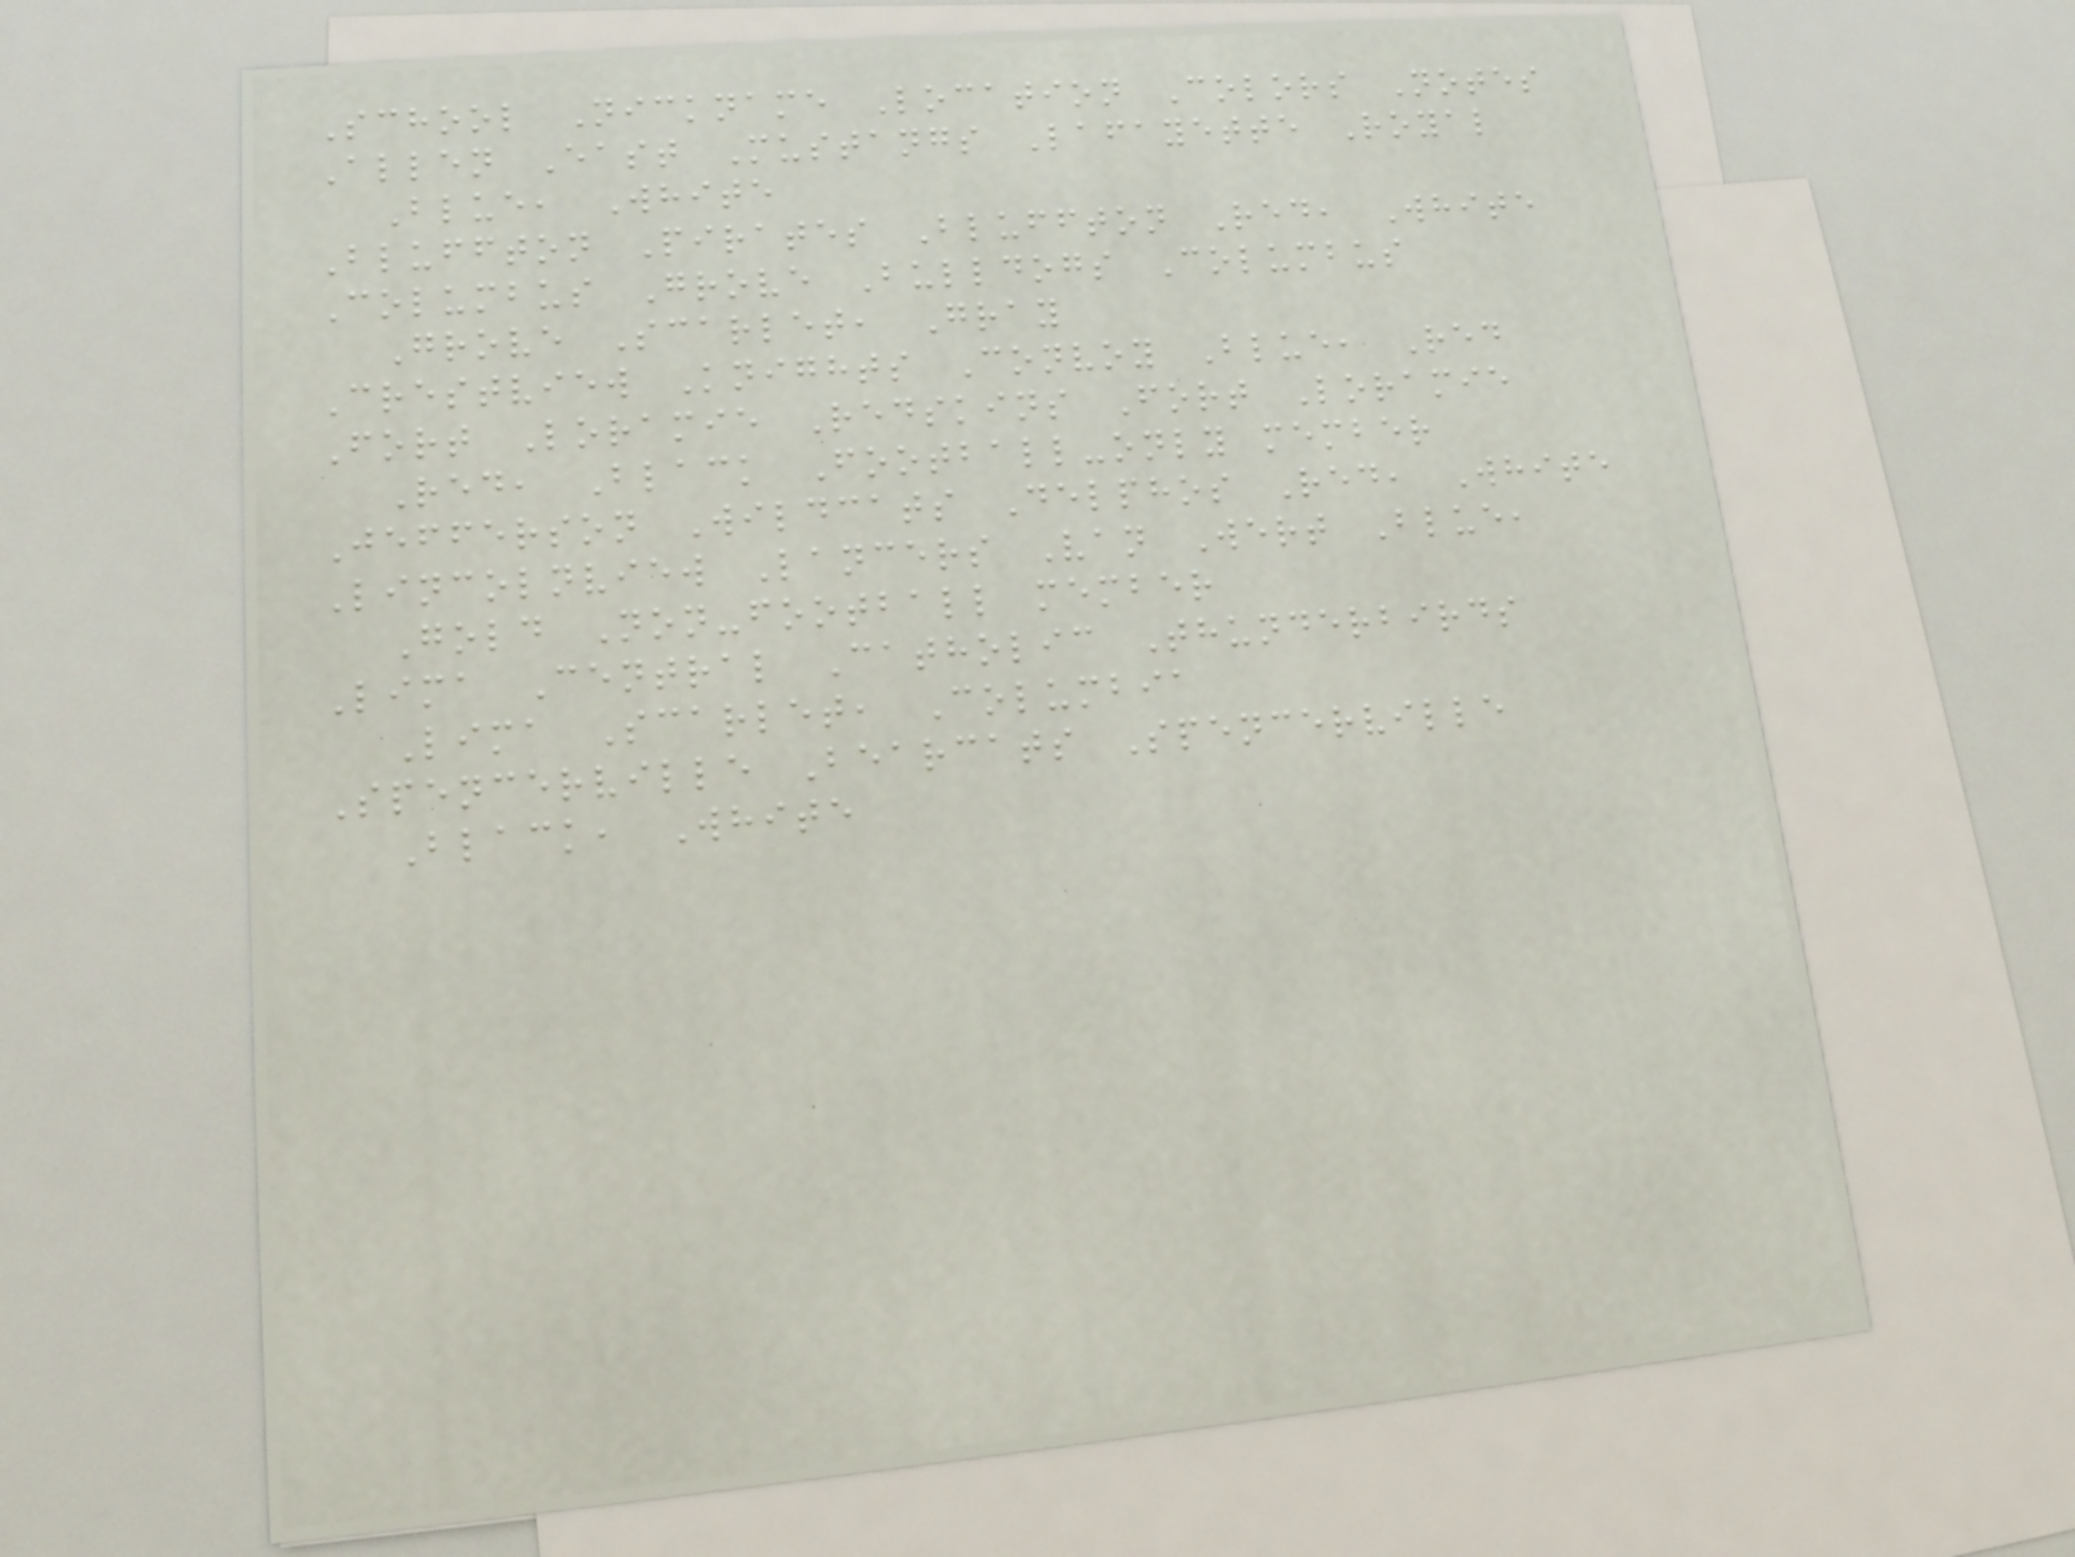School Nickname Location Colors Notes
Allen East Mustangs Lafayette Royal
Blue, White
Bluffton Pirates Bluffton Red, White
Columbus Grove Bulldogs Columbus
Grove Scarlet, Gray
Crestview Knights Convoy Blue, Red
Fort Loramie Redskins Fort Loramie
Red, Black Football-only member
Jefferson Wildcats Delphos Red, White
Lincolnview Lancers Van Wert Blue,
Gold Non-football member
Lima Central Catholic Thunderbirds
Lima Scarlet, Columbia
Spencerville Bearcats Spencerville
Black, White
